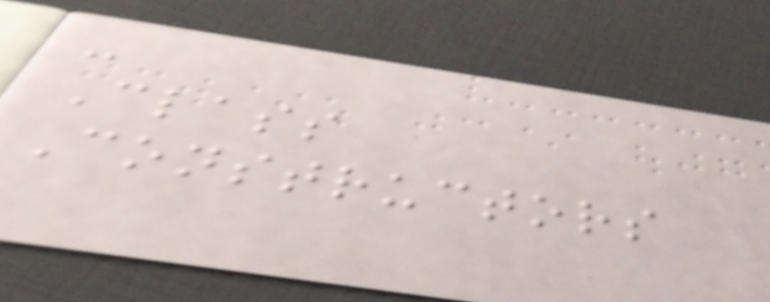-
Class
Constructors
